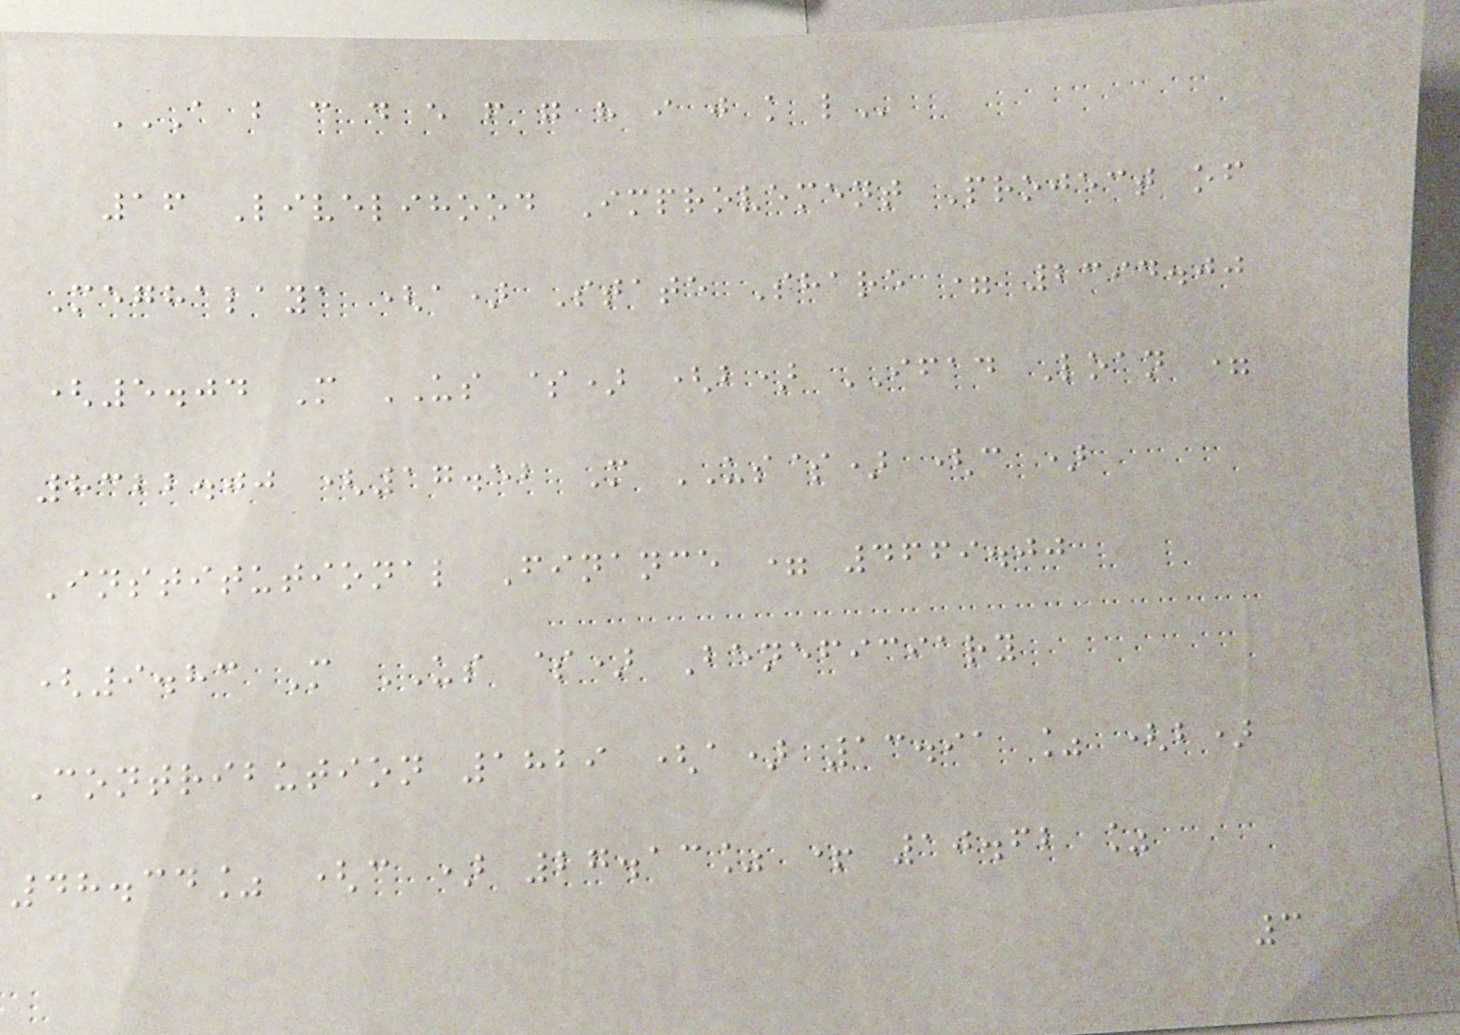A B C D E F G H I J K L
16 Livelihood Improvement Project of
Meghalaya (a) State Share = 2394.00
(5.04 M US $) (b) IFAD Loan =
8322.00 (17.52 M US$) (c )
Institutional Finance = 4669.00
(9.83 M US $) Beneficiary
Contribution 1829 (a) 13.91 % (b)
48.34% (c ) 27.13% + 10.62 %
3
